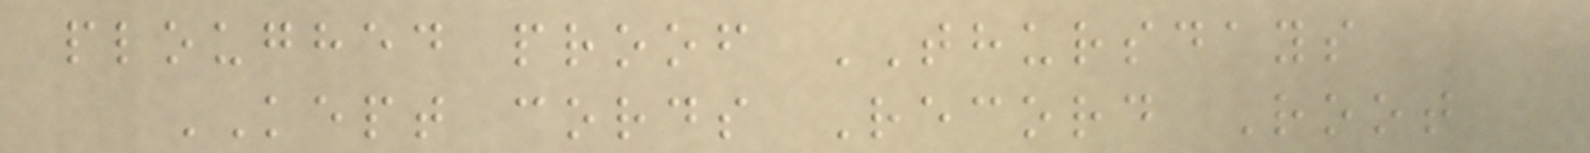ploughed proof THURSDAYS
KEPT cords Record Root
